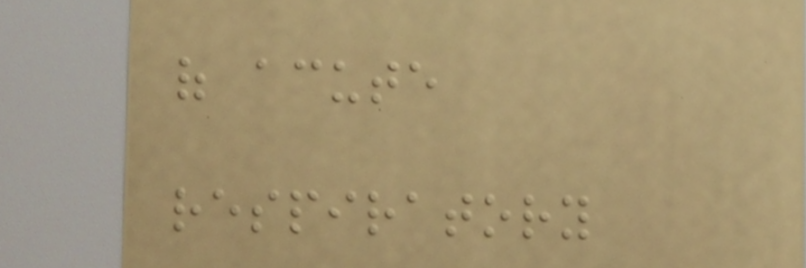of acute
respiratory
